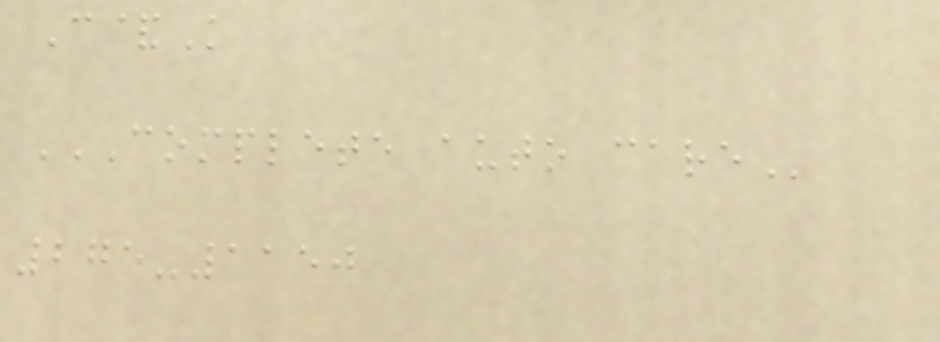C&K
COMPLETE AUTO CARE
275-1150
